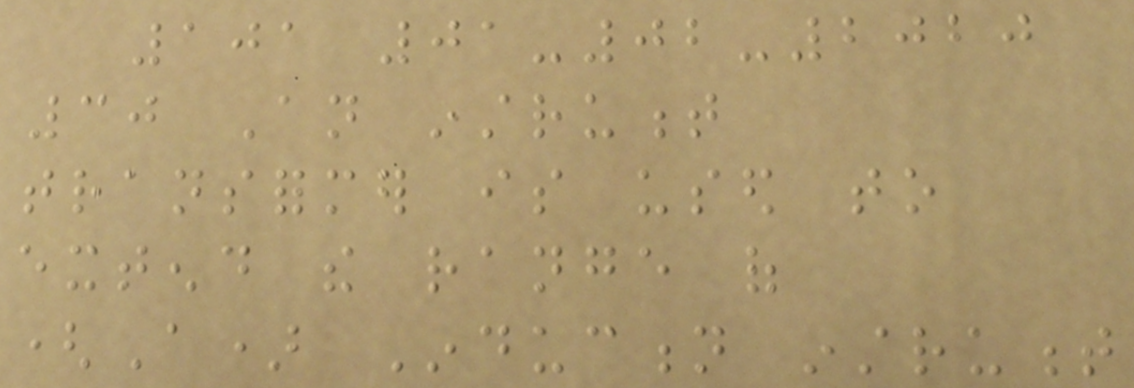101 01-02-2020
30 An instrument
transformer is used to
extend the range of
(A) Induction instrument
